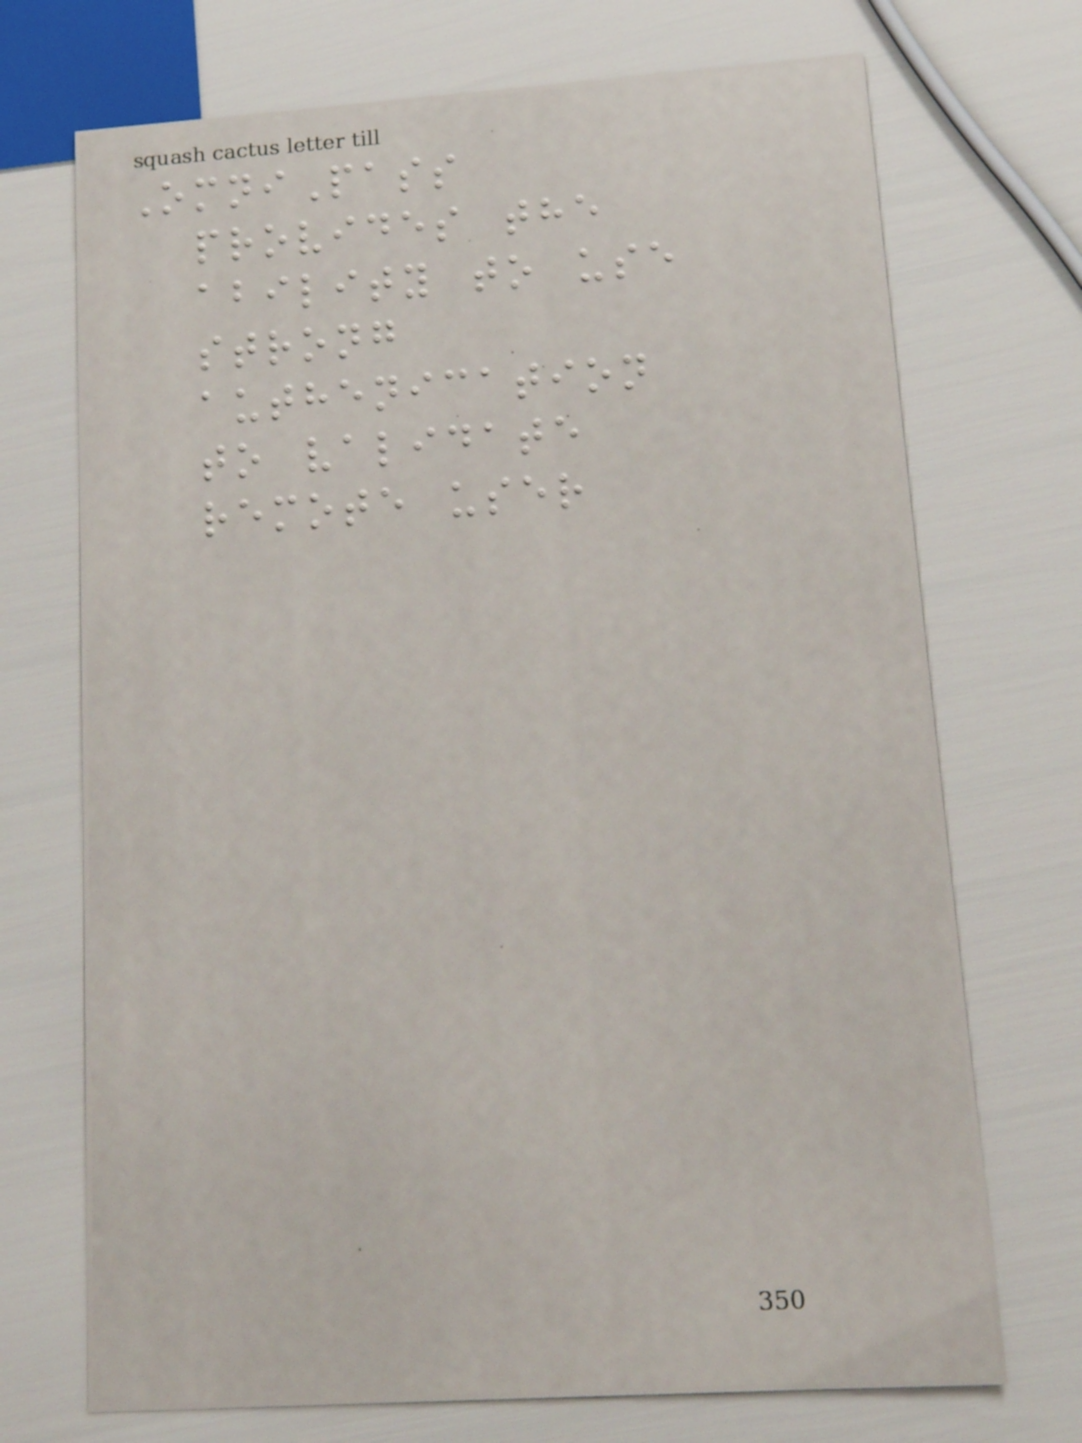OmniPass
provides the
ability to use
strong
authenication
to validate
remote user
